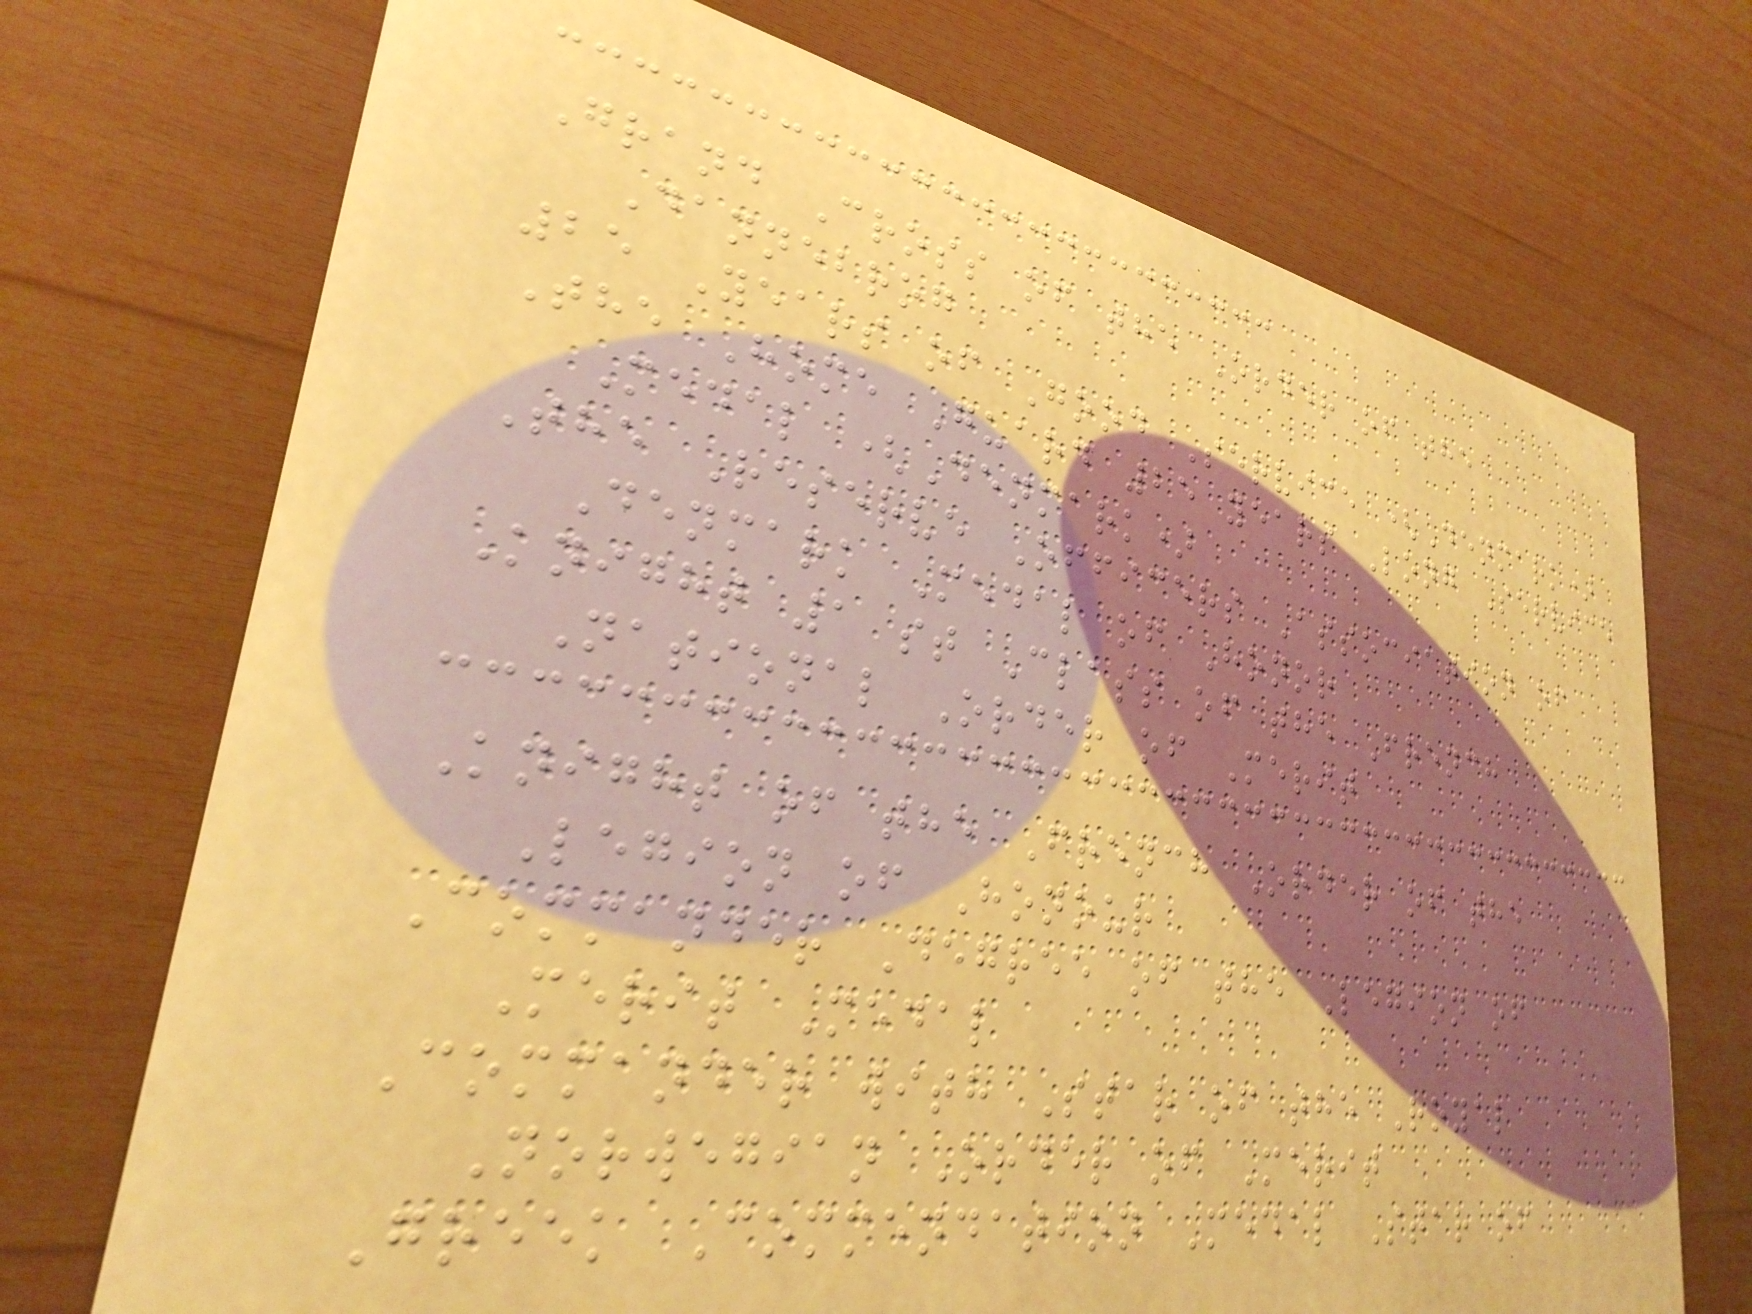Grand Cross of the Order of the
Dannebrog
25 Years of Good Service (Denmark)
The Home Guard 25 years Long Service
Medal (Denmark)
The Reserve Officers Association of
Denmark Medal of Honor
Knight 1 st Class of the French
National Order of Merit
Knight of the French Order of the
Legion of Honour
Commander Degree of the Legion of
Merit Medal
Commander with Star of the Royal
Norwegian Order of Merit
Greek Commendation Medal Star of
